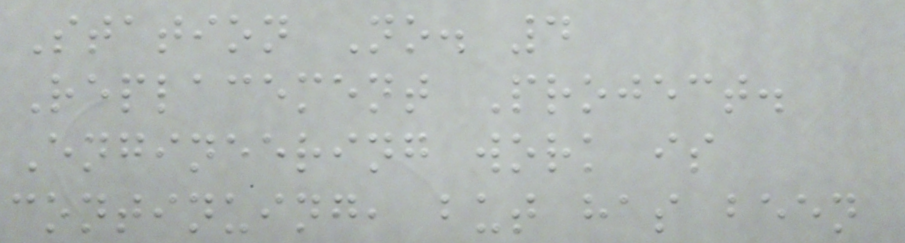Station No. 4
Replacement Project.
Engineering work is
continuing, but has been
